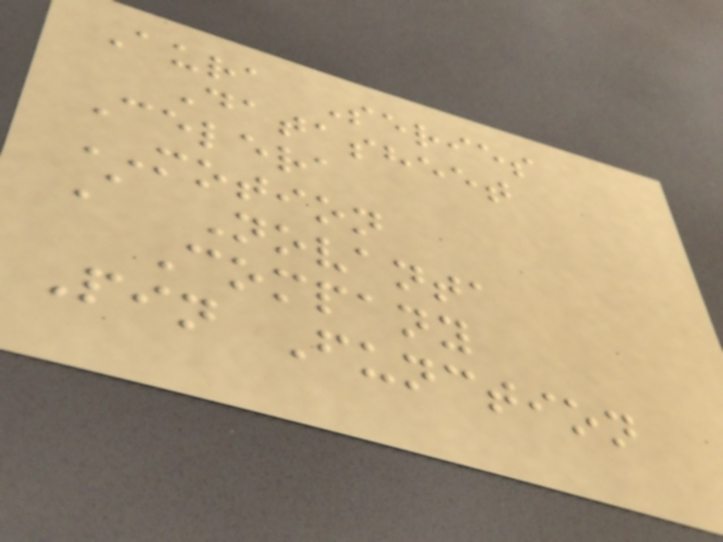Aura Series
Datasheet
Celera
MOTION
A Novanta
Company
Pin Function
